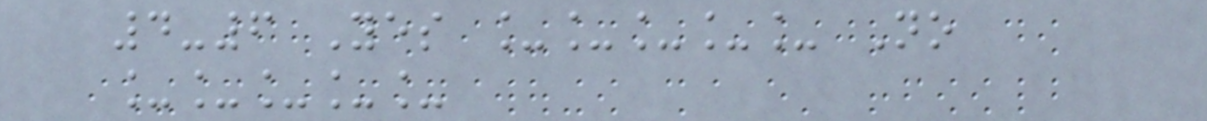4-6 Yes _____ No
_____
